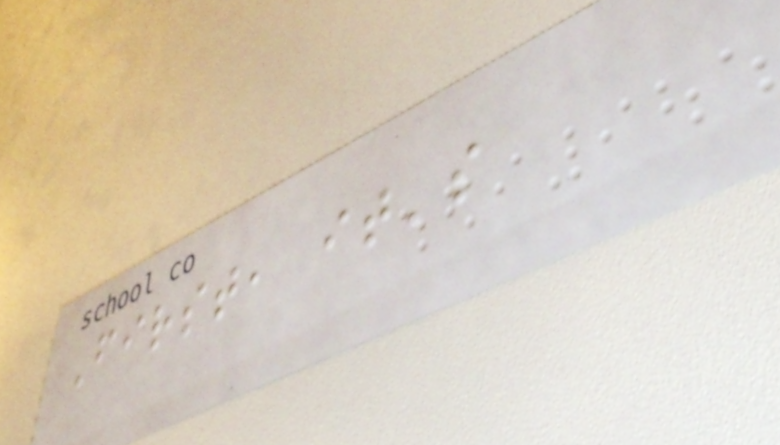First, it's
